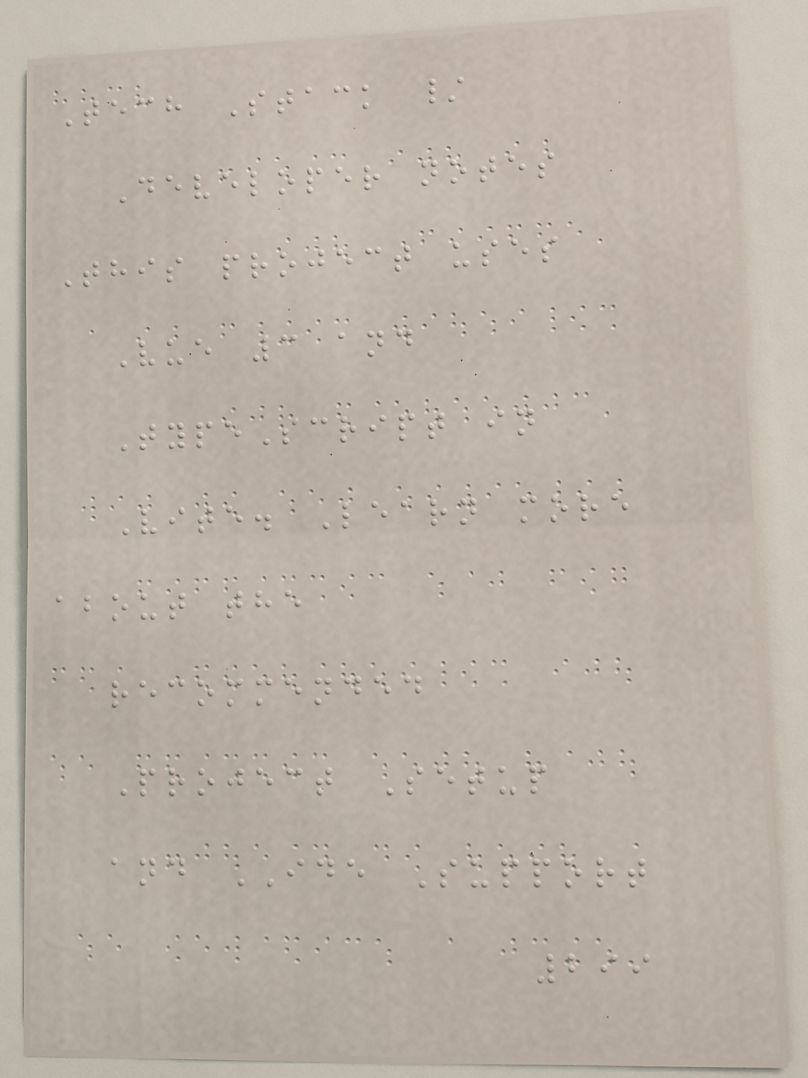Tech Stack /
Developer notes
This project uses
Vue 3 and
TypeScript in
Vite. Learn more
about the
recommended
Project Setup
and IDE Support
299
